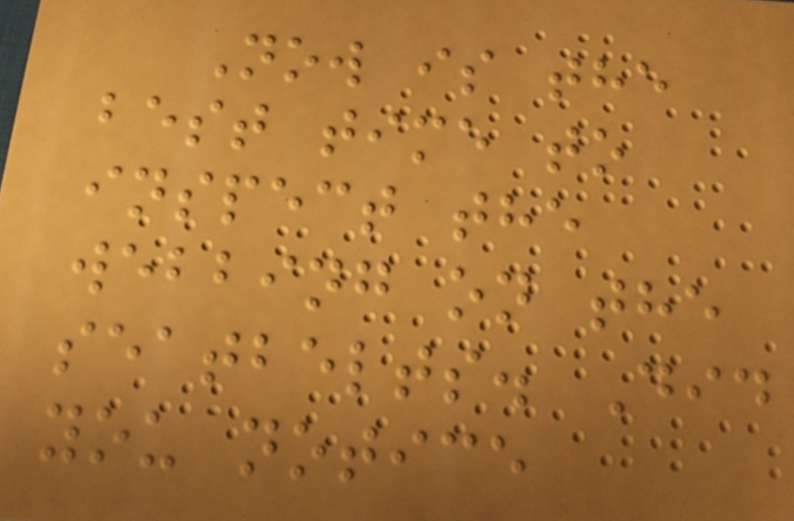Now is the
best time to
inspect the
webbing on the
seatbelts. Did
you notice
